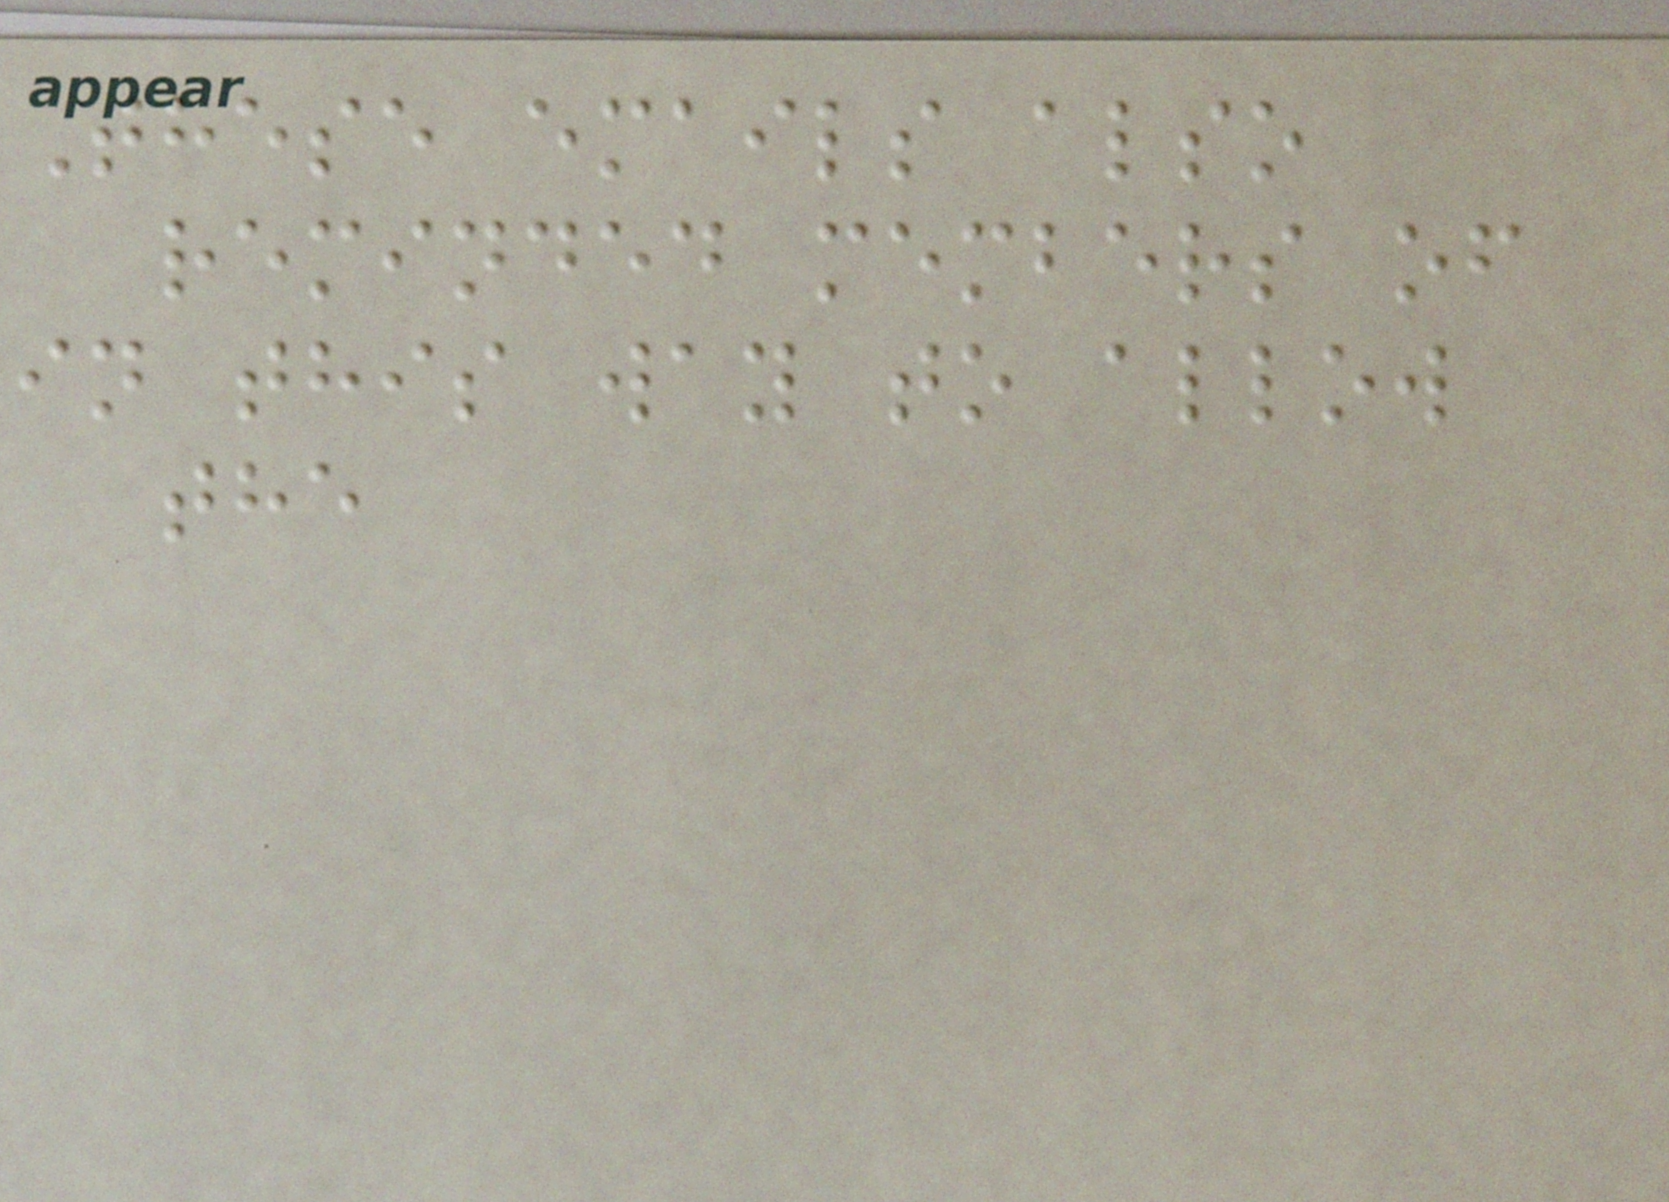These emails also
reminded members of
in this way to allow
the
